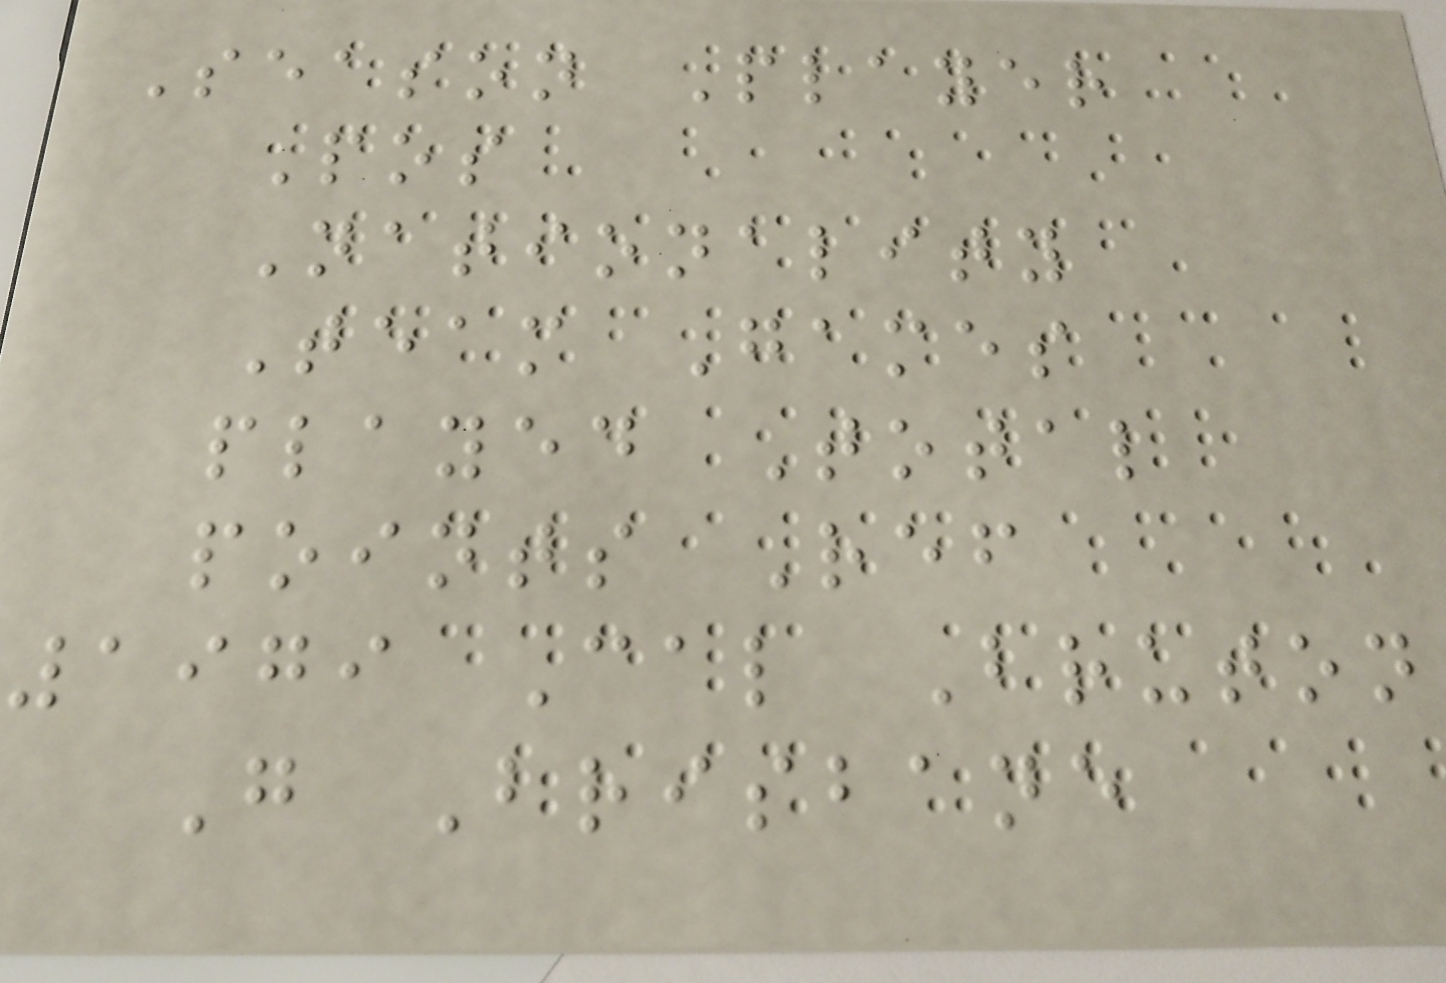Season Player
Pos
Nationality
Team Games
played Total
points Ref
1979 Cal Bruton
G Brisbane
